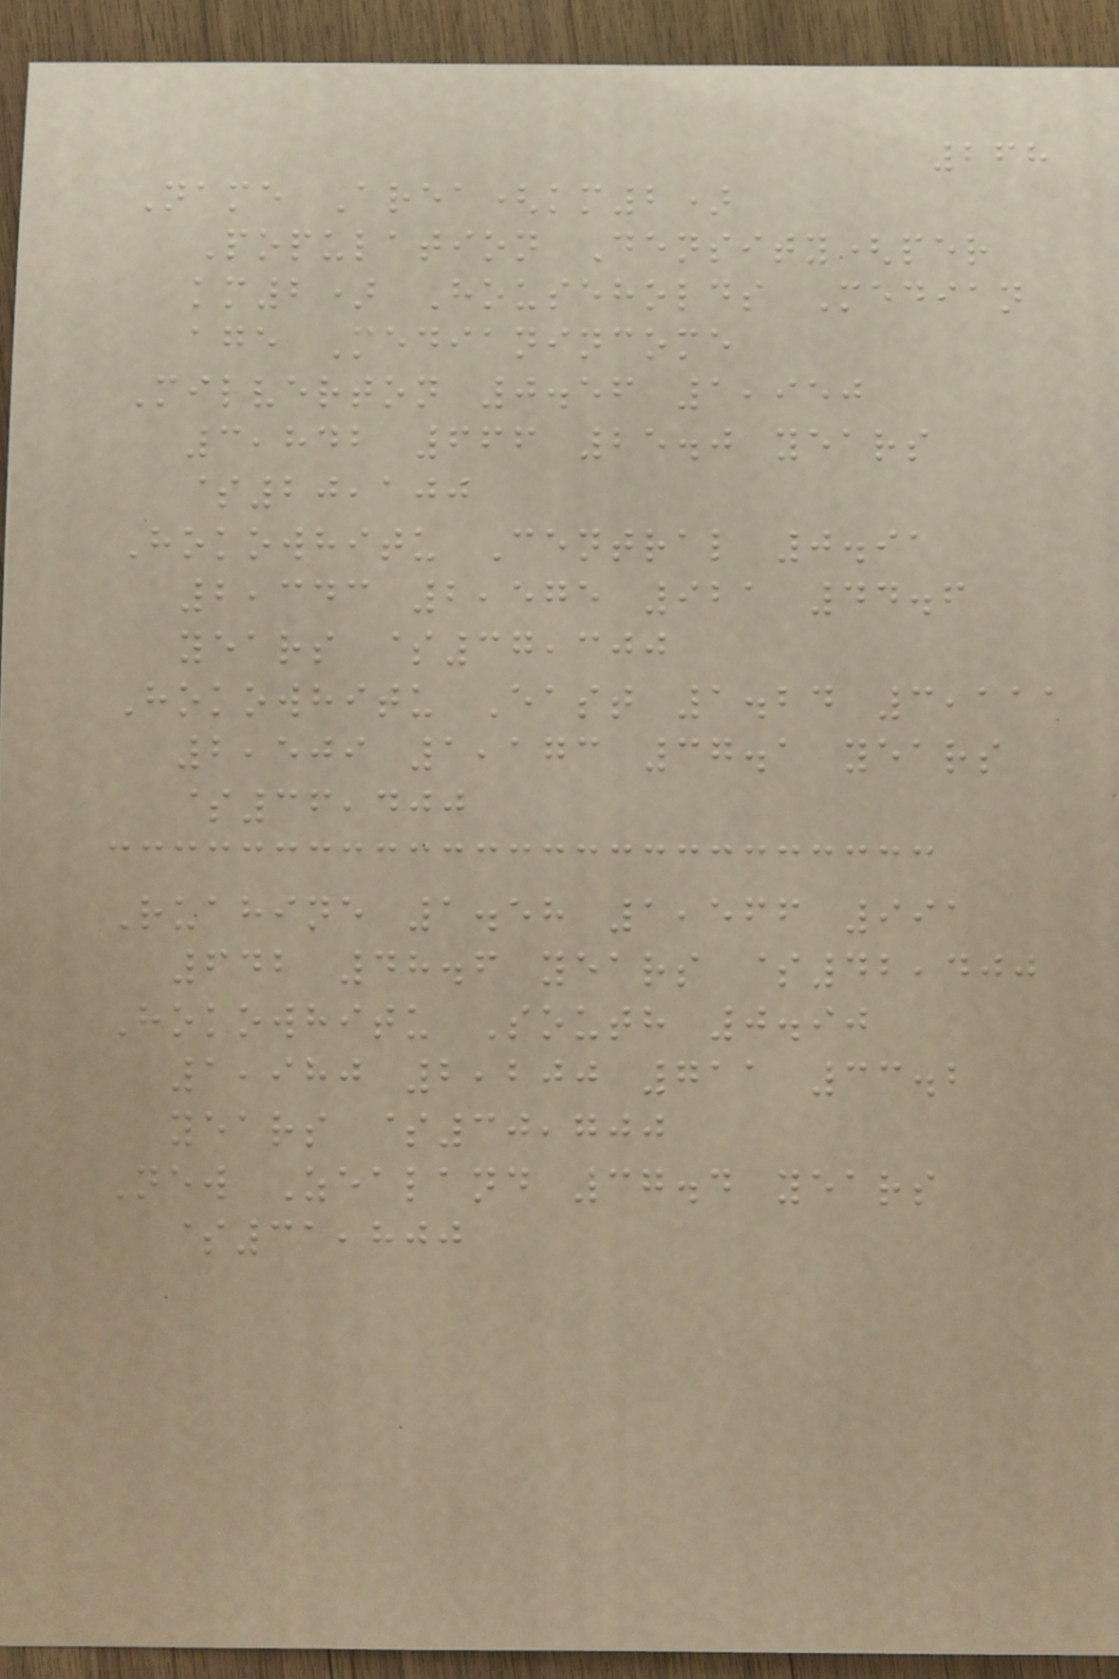268
Name Area(km2)
Population Density(per
km2) Households Median
age Medianincome
Milverton 0.56 1,950
3,842 666 25.0 years
$20,100
Hokowhitu Central 0.91
2,343 2,575 921 44.6
years $37,300
Hokowhitu East 1.24 3,111
2,509 1,173 37.1 years
$36,400
Ruahine 1.58 1,566 991
642 48.6 years $42,400
Hokowhitu South 0.90
1,980 2,200 711 33.2
years $30,700
New Zealand 37.4 years
$31,800
